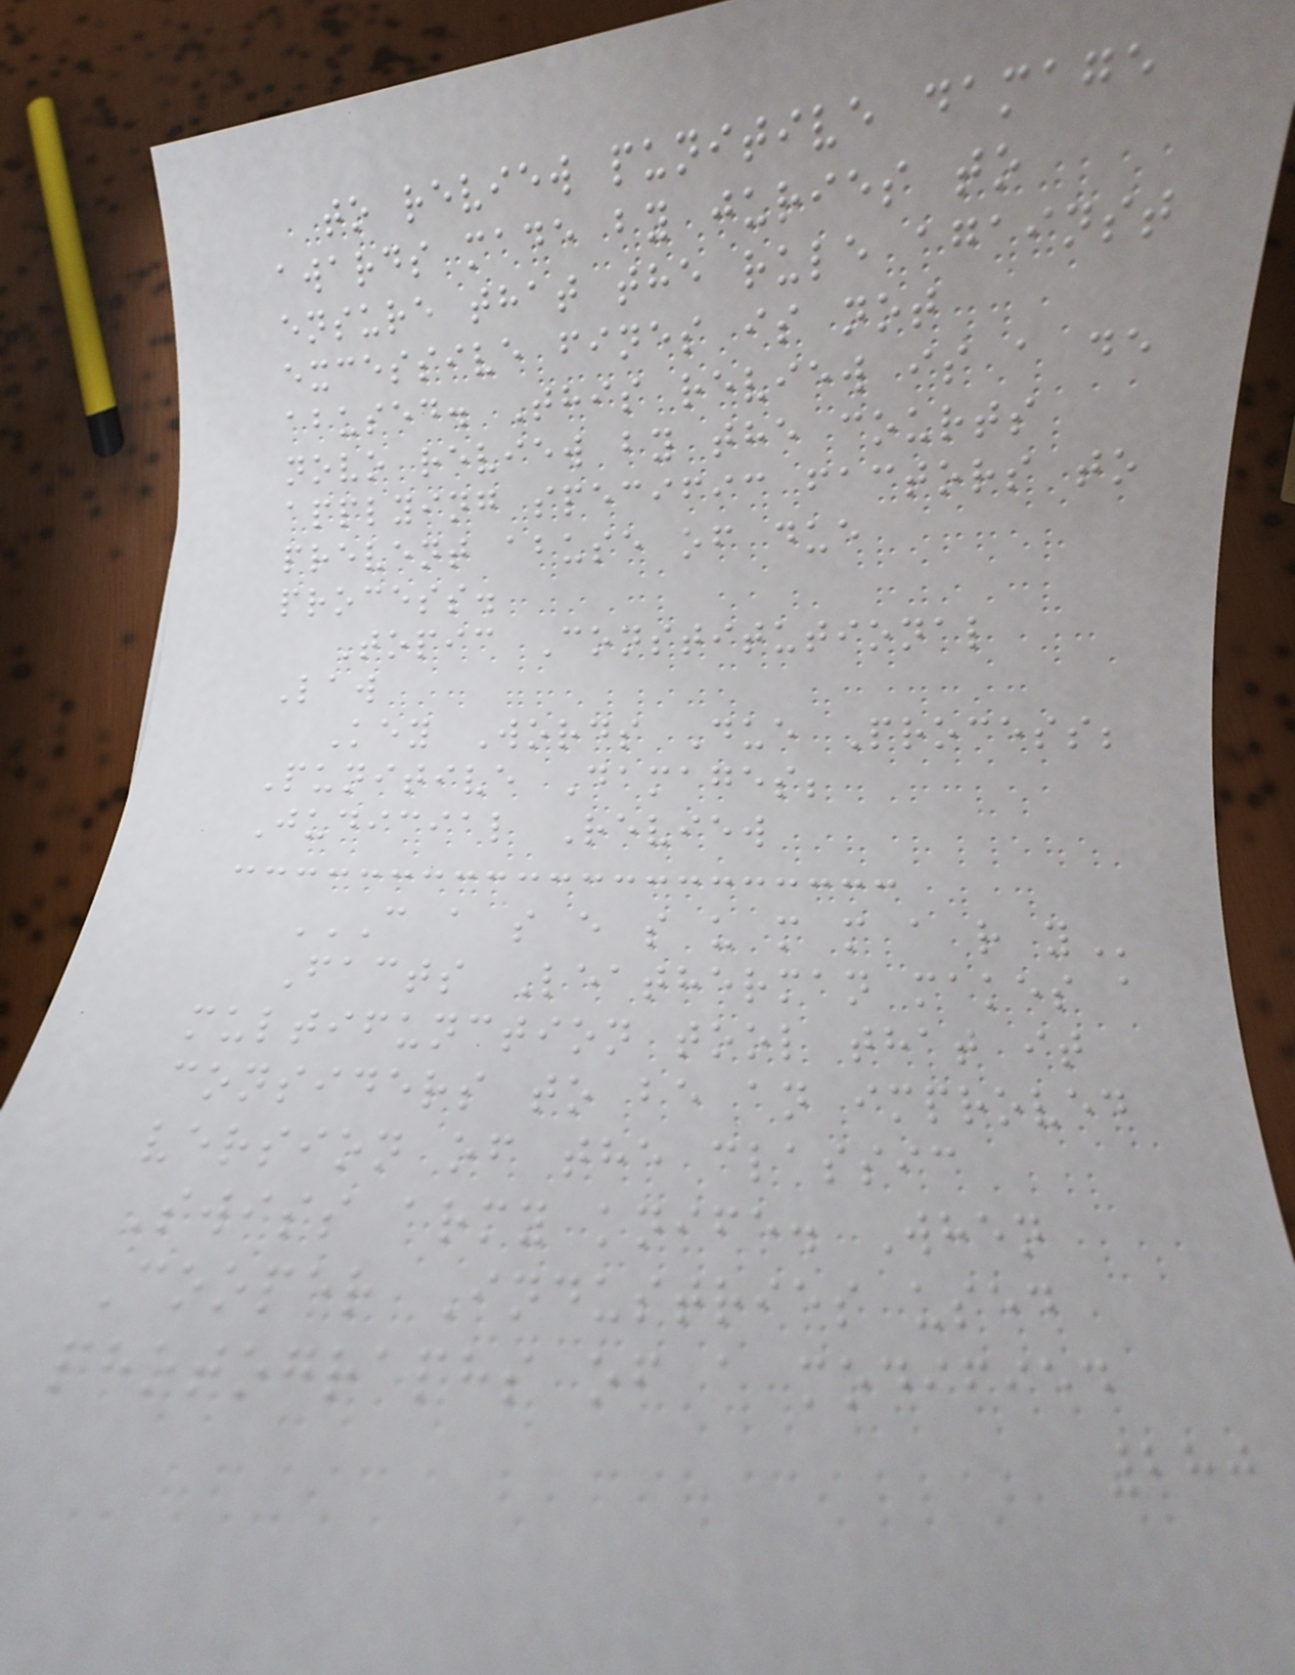to review punitive damage
awards made by juries to
ensure that the rule against
excessive fines is not
abused. This review is a de
novo review by the courts
applying specific factors to
prevent abuse of due
process.
Topic Constitutional
Law
Key Words Due Process;
Punitive Damages;
Judicial Review
C A S E S U M M A R Y
Facts Leatherman makes a
multifunction tool that it
considers to be an improved
version of the classic
Swiss army knife. When
Cooper Industries used
photographs of a modified
280
